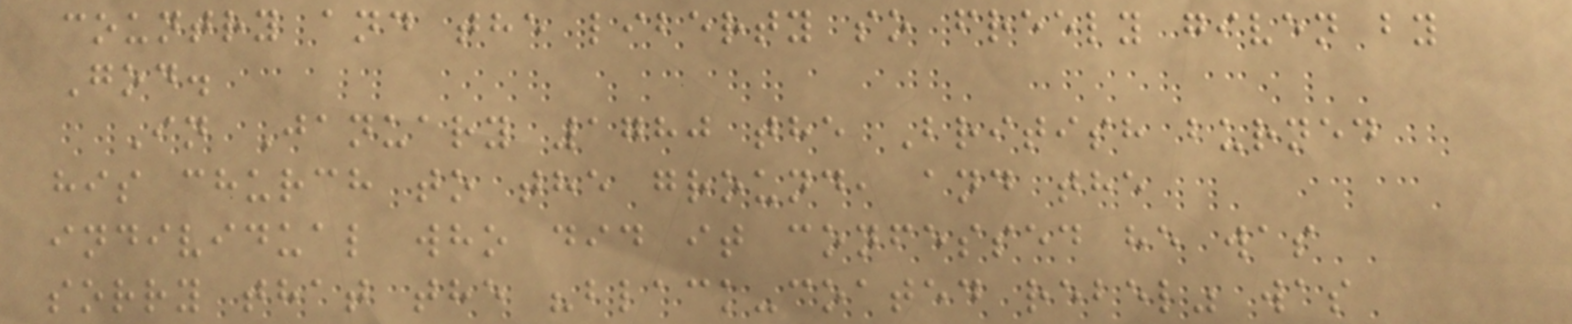country and the liberty so freely given by
God.
In January 1780 the British burned
his church to the ground, and the
individual who did it confessed he was
sorry that the "black-coated rebel" was
